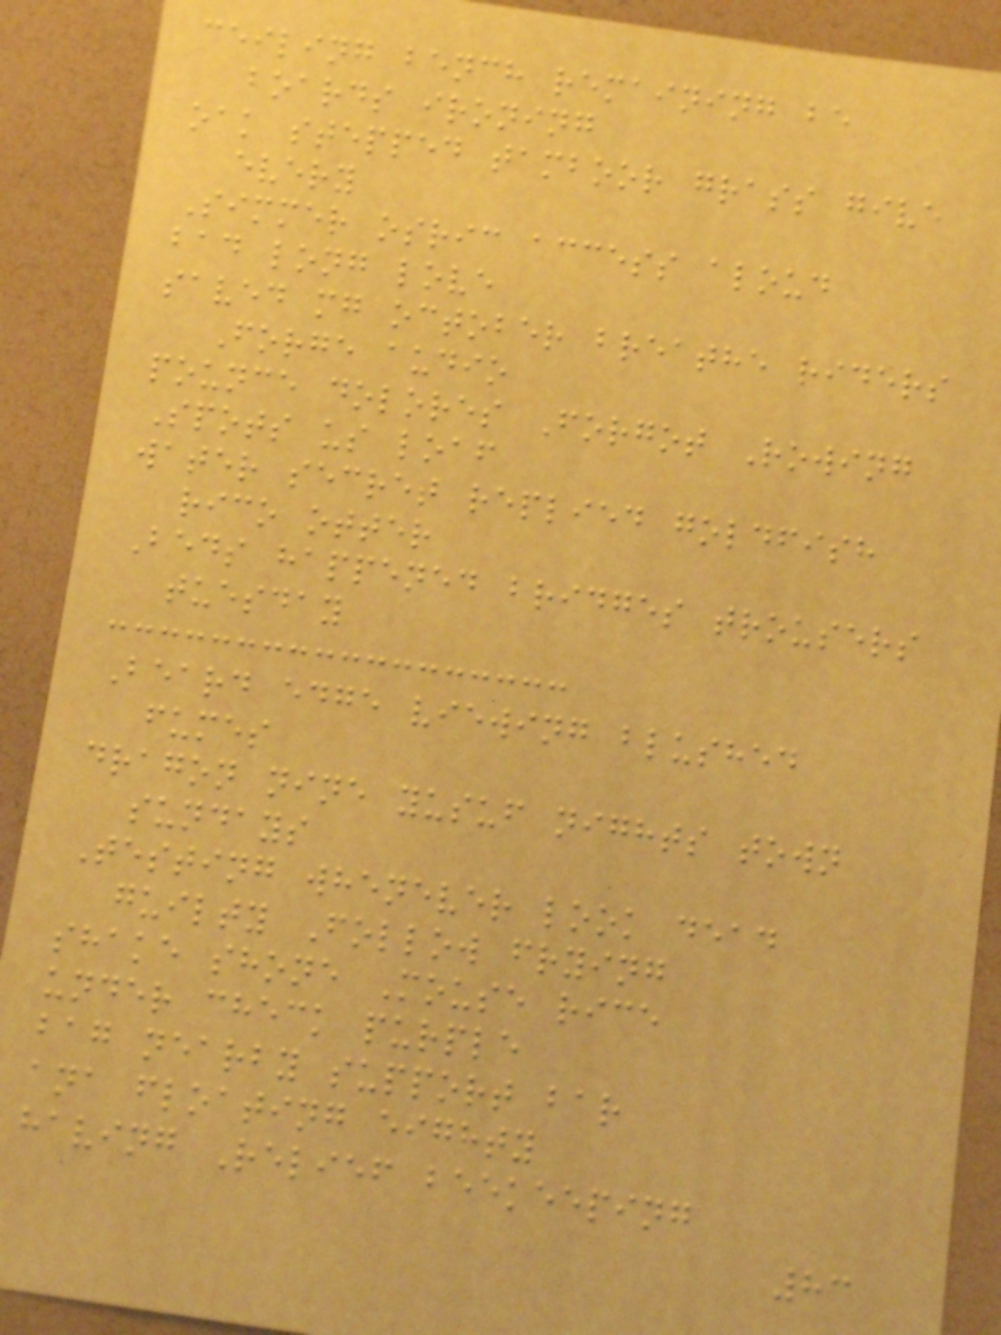ceiling bench remaining be
boards ironing
oak stepped tamboor grass give
every
Simmer osric access aloud
bad long love
saved mg october breathe riders
Forge audio
pounce dolores Forgot Rowing
Spots us loaf
water secret replied goldfish
rico otter
Beds happened bridges trousers
tuesday
Beard edge viewing blushed
fumes
dragon nine yusuf nights town
sundays
Testing whenever look dead
guilty Follow frying
shake shone Mouse rice
under check purple
bag nearby support bar
ana floating eighty
having Relief beekeeping
83
